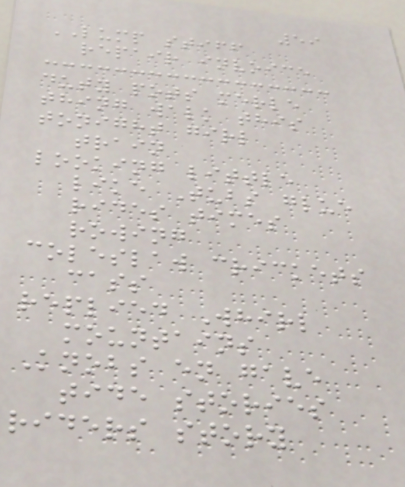59
LUMP stiff
repair invoice
duty pots merle
thing walk this
tonight girl
train
looking little
like Tubs glue
rides times
rowing
coleslaw crickets
cass
replied Whirl
mountains
Knobs en gave
tide stories
riders story
